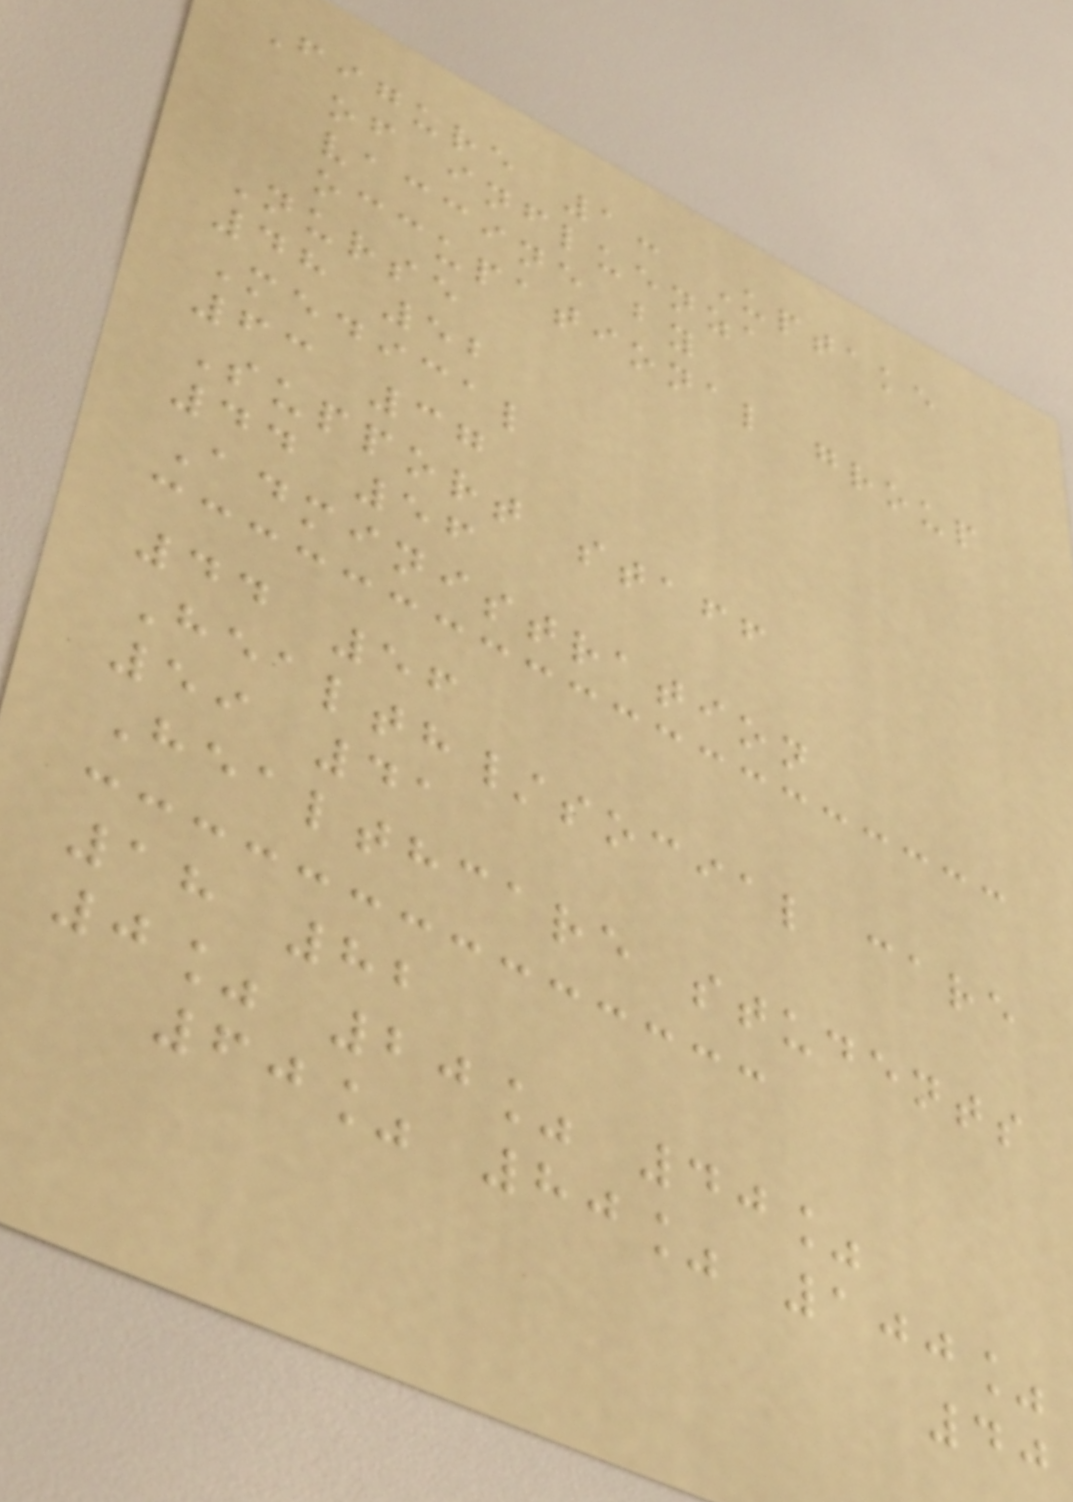Figure 1: Uptake
of influenza
vaccine by
occupational group
Nurse
48 52
Medical
63 37
Support staff
44 56
Administration
44 56
Health/social care
59 41
Healthcare students
18 82
0% 20% 40%
60% 80% 100%
40
